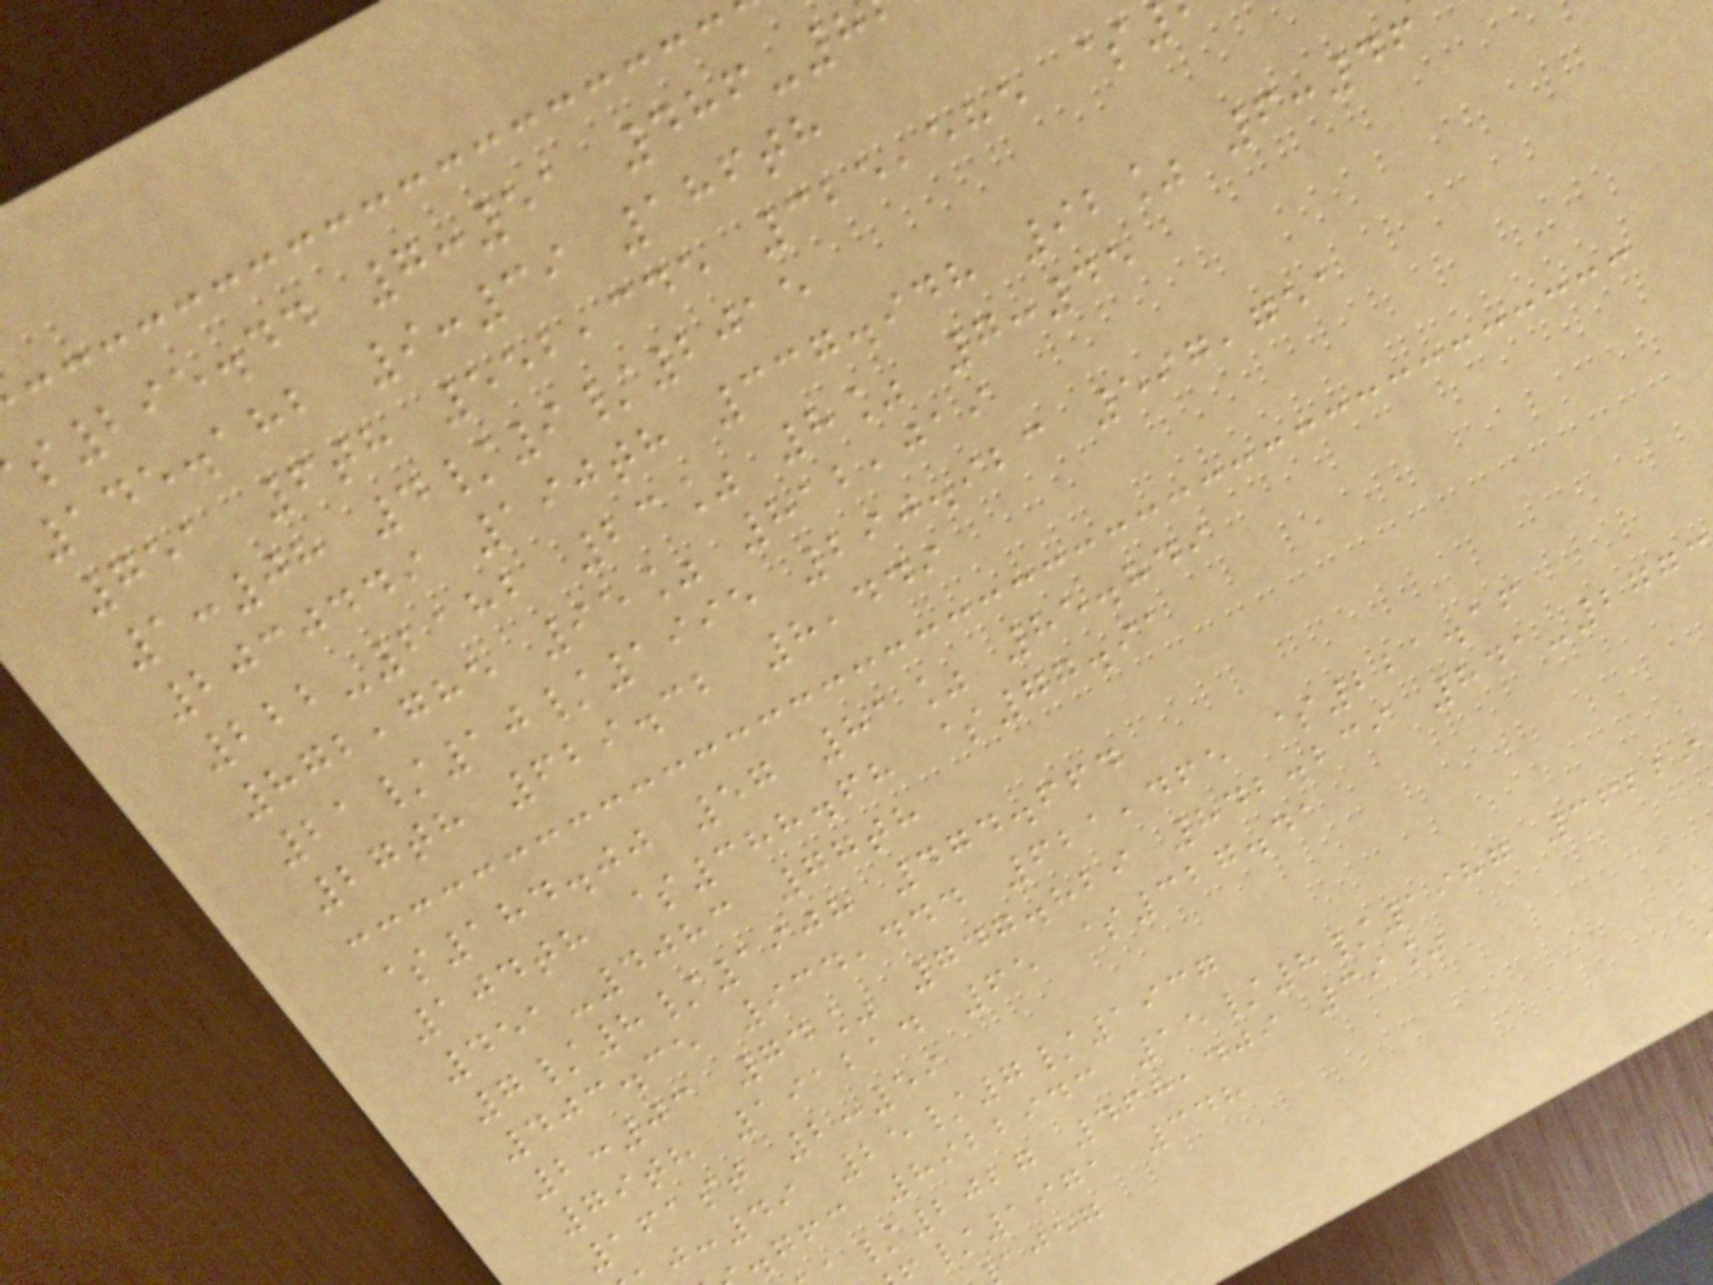295.44 7:51 486-8
145.182 9:39 186th
751 6th 552,345 325,585 $
1:08 4/9/2015
2030449 190th 337.948 92% 6:46
222-2182 23% 8% 7:45
872,785 95% 812,019
21/10/1995 290.923 597,751
27th 629.32 8,449
$184.00 57 81% 85.849
104th $388.68 $77.91
451-4083 77th
7/8/1908 474.664
403.35 934,444 621,465 $221.16
2:03 74% 747.829 842.239 841-2773
79th 191214 65 $327.41
161st 2:59
:49 25/7/1937
.gfc 8922943 15/8/1987 36229
/2027 468,409 39%
/1971 348
ajeg
